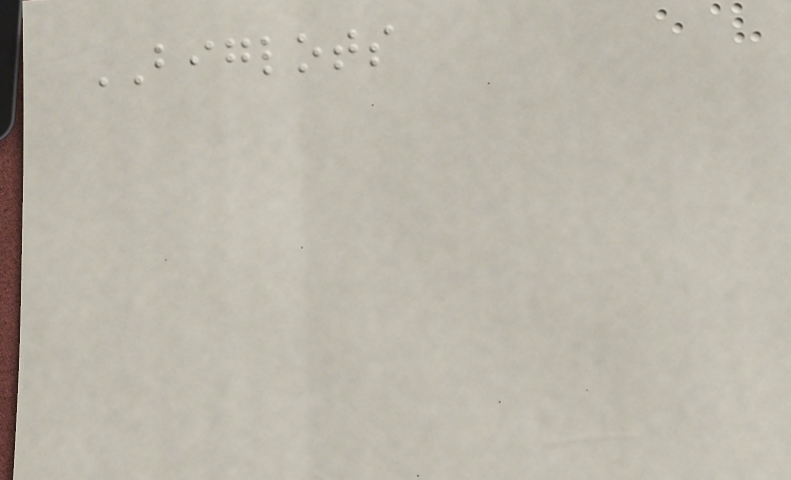BIGLOTS
